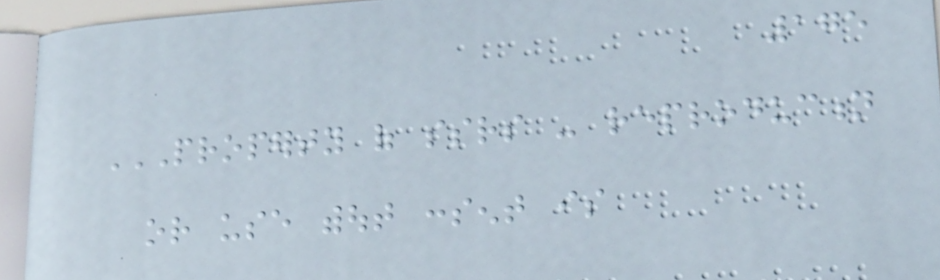175
PROPERTY OF SSRS - REPRODUCTION
OR USE WITHOUT CONSENT IS
